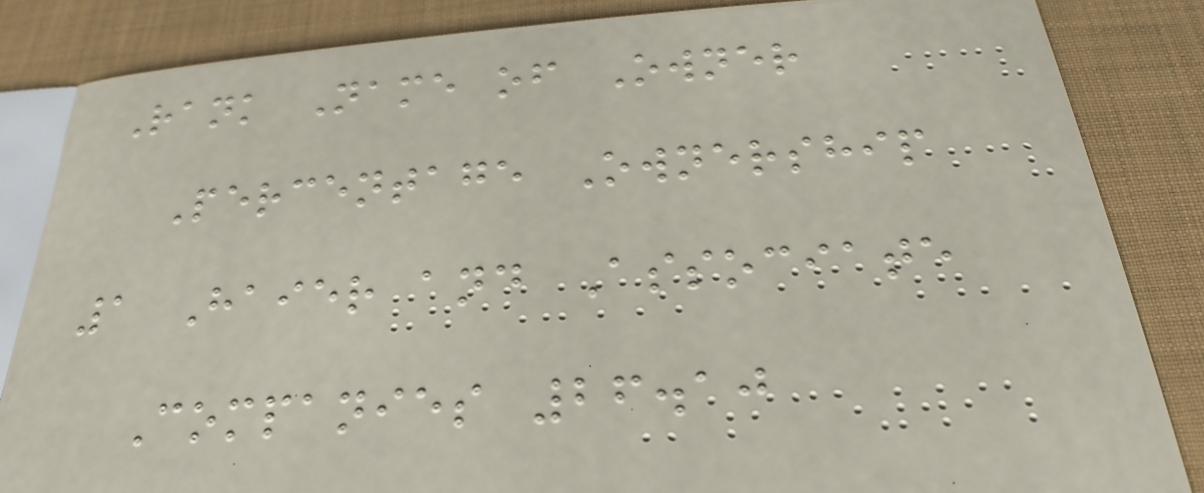Rank Name of Owner
Percentage Ownership
1 Haier and Associate
Companies 26.10
